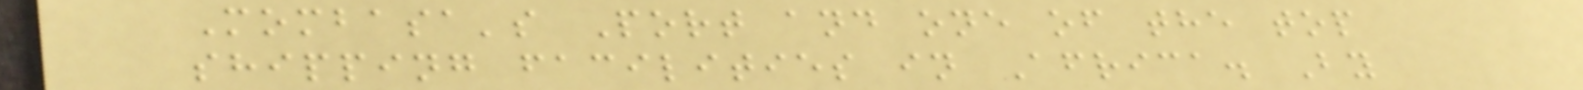Mombasa's Port and one of the top
shipping facilities in Africa. By
